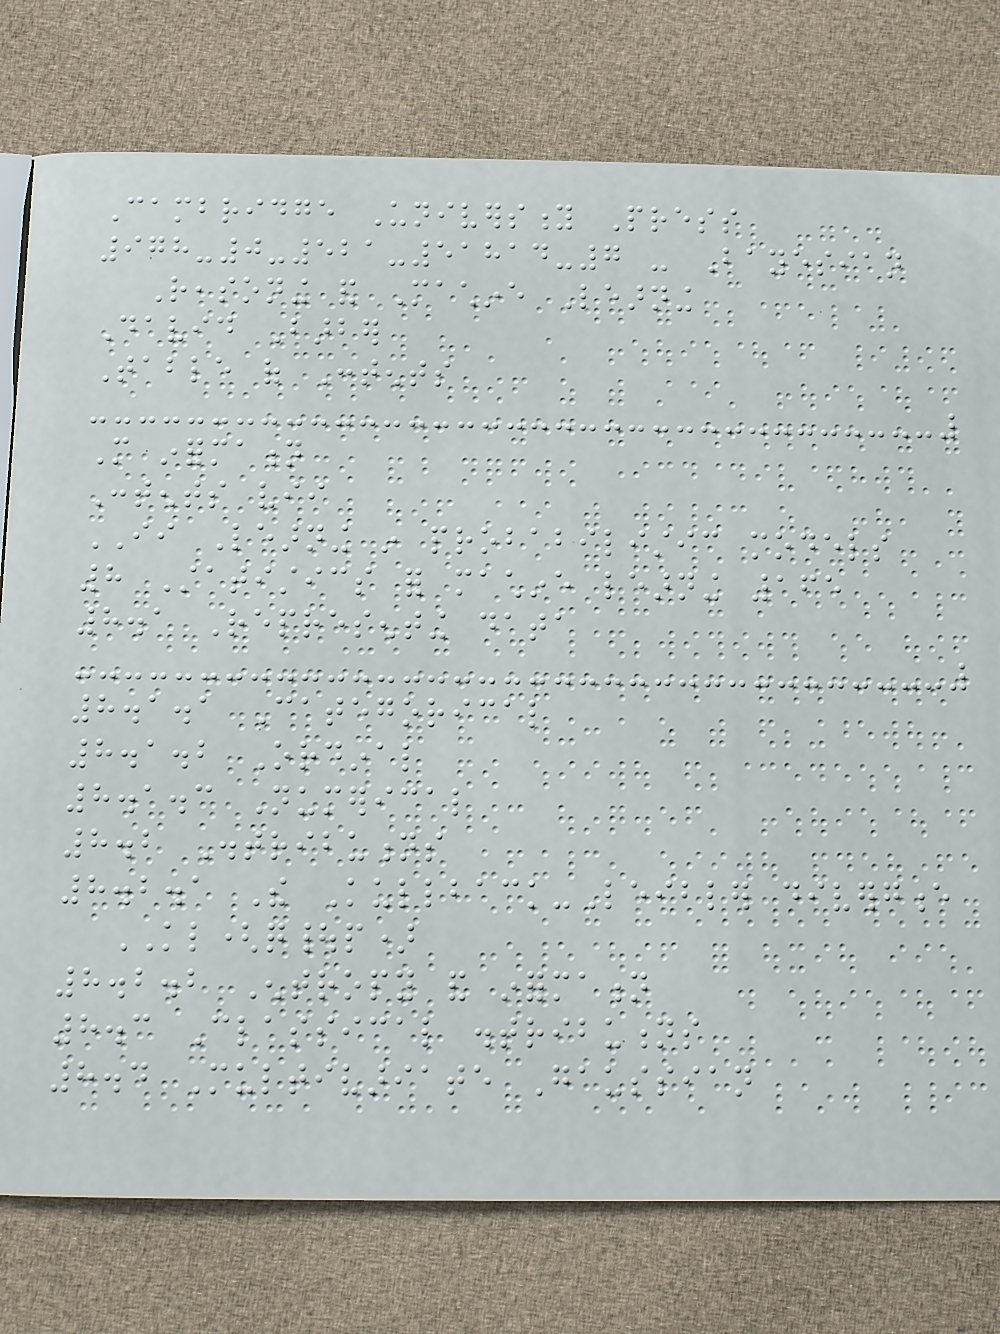Cambridge University Press
978-0-521-51814-7 - Bayesian
Reasoning and Machine Learning
David Barber
Table of Contents
More information
Contents vii
II Learning in probabilistic models
8 Statistics for machine learning 165
8.1 Representing data
8.1.1 Categorical
8.1.2 Ordinal
8.1.3 Numerical
8.2 Distributions
8.2.1 The Kullback-Leibler divergence
KL(q|p)
8.2.2 Entropy and information
8.3 Classical distributions
8.4 Multivariate Gaussian
